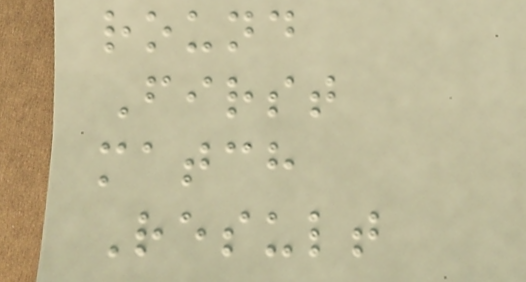round
First
match
Result
